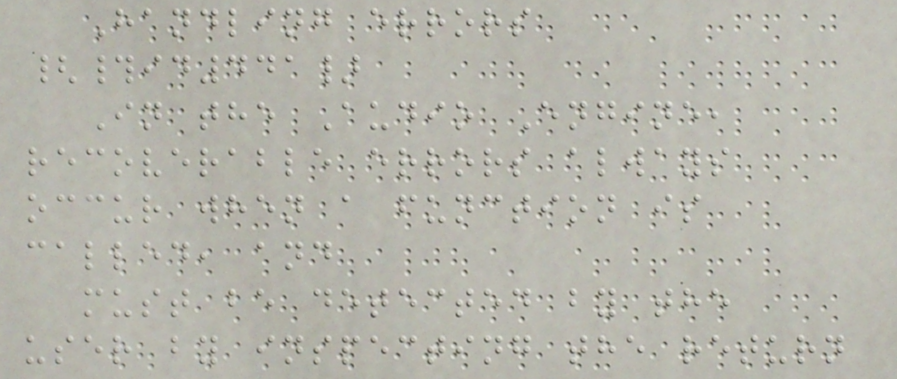Handling errors
{#id441}
In the Audio Engine,
recoverable errors always
occur when a function is
called, and
must be detected by the
user by inspecting the return
